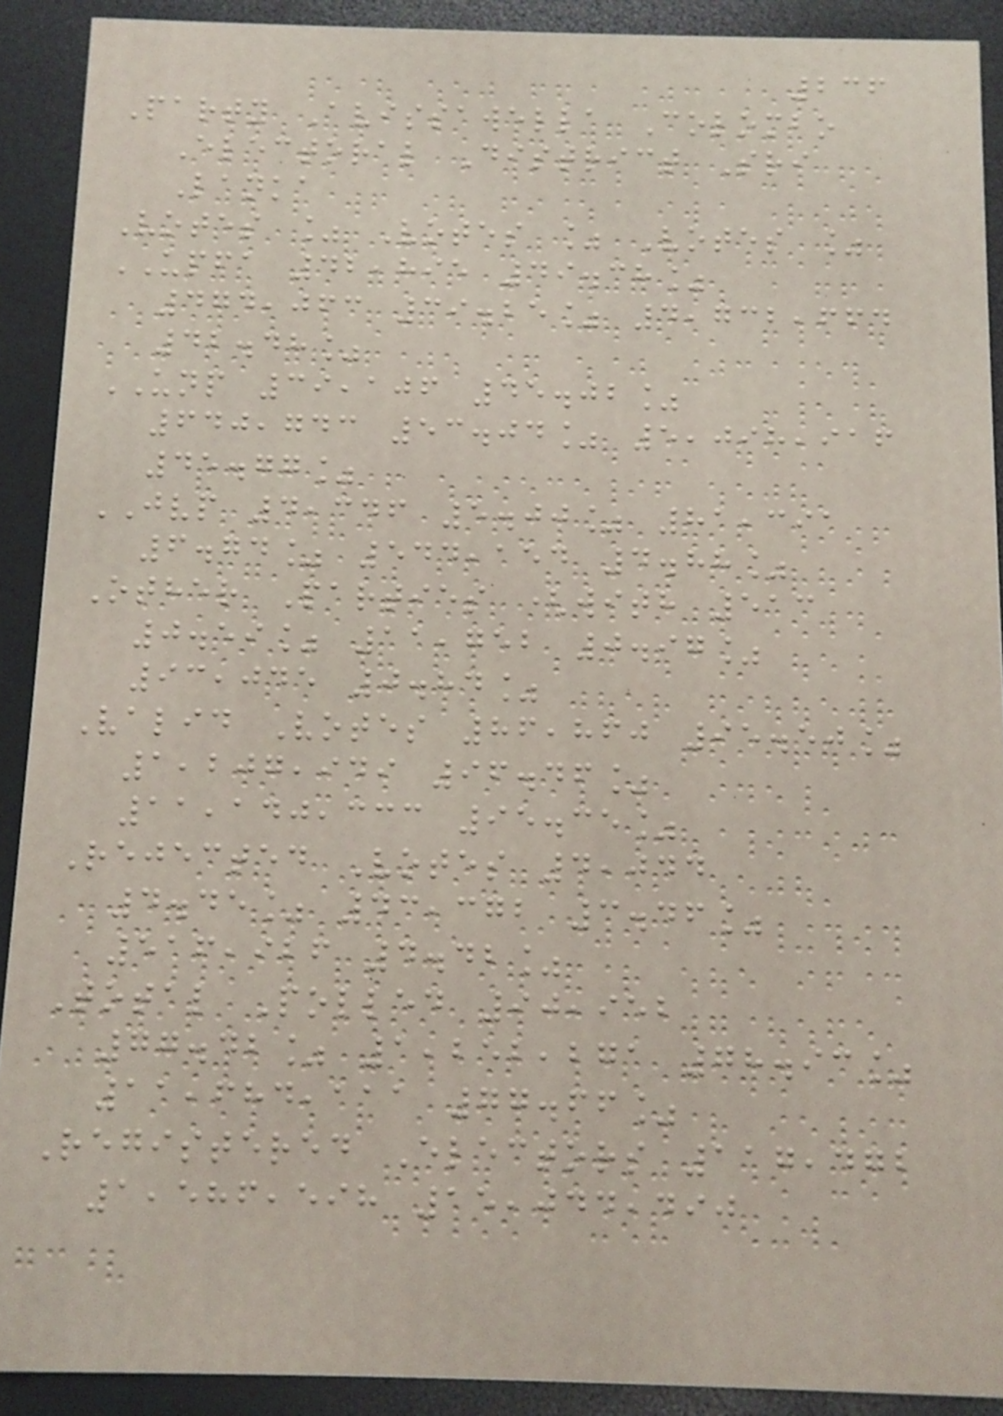236
Party Avissawella Colombo
Electoral District Sri
Lanka
Votes % Votes % Votes %
UPFA 42,895 49.38%
474,063 39.25% 4,732,664
42.48%
UNP 39,106 45.02%
640,743 53.04% 5,098,916
45.77%
JVP 4,346 5.00% 81,391
6.74% 544,154 4.88%
Other Parties (with 513
0.59% 11,752 0.97%
93,045 0.84%
Valid Votes 86,860 95.50%
1,207,949 96.46%
11,140,333 95.35%
Rejected Votes 4,044
4.45% 43,372 3.46%
516,926 4.42%
Total Polled 90,952
77.42% 1,252,271 78.93%
11,684,111 77.66%
Registered Electors 117,472
1,586,598 15,044,490
